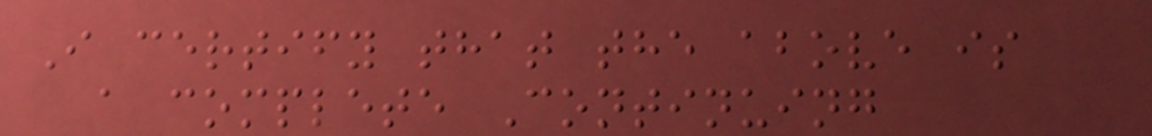I certify that the above is
a complete Continuing
